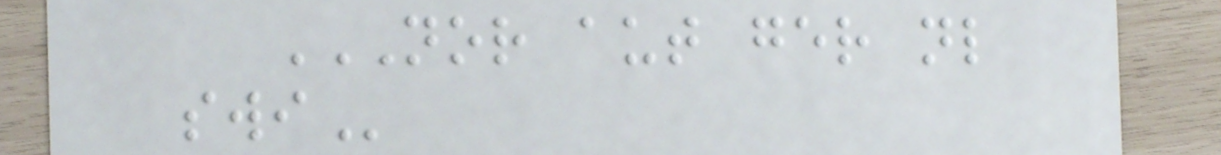NOR AUT GER NL
SWI
